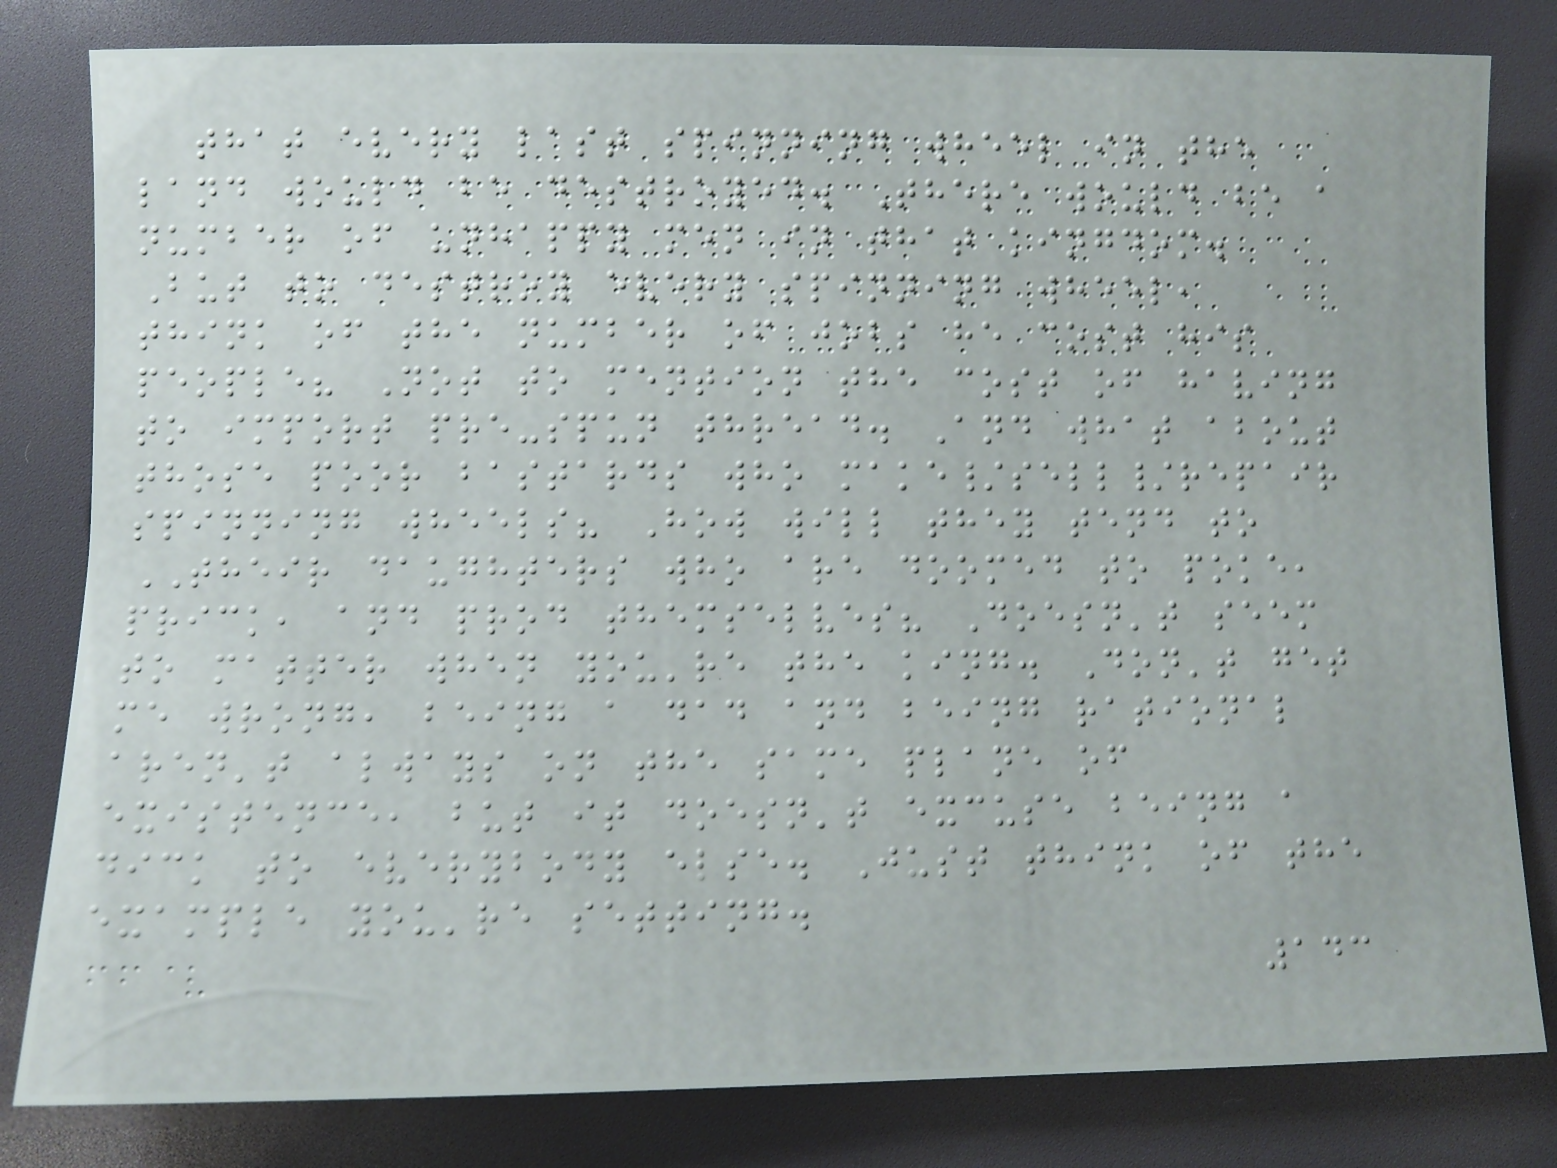that every last spinning wheel in the
land would be destroyed. There would be a
number of unhappy men in that kingdom.
But to destroy every spinning wheel,
think of the number of jobs he cost his
people? Not to mention the cost of having
to import pre-spun thread. And what about
those poor bastards who make/sell/repair
spinning wheels? How will they tend to
THEIR daughters who are doomed to poke,
prick, and prod themselves? Doesn't seem
to matter when you're the king. Don't get
me wrong, being a dad and being rational
aren't always on the same plane of
existence, but it doesn't excuse being a
dick to everybody else. Just think of the
example you're setting.
143
